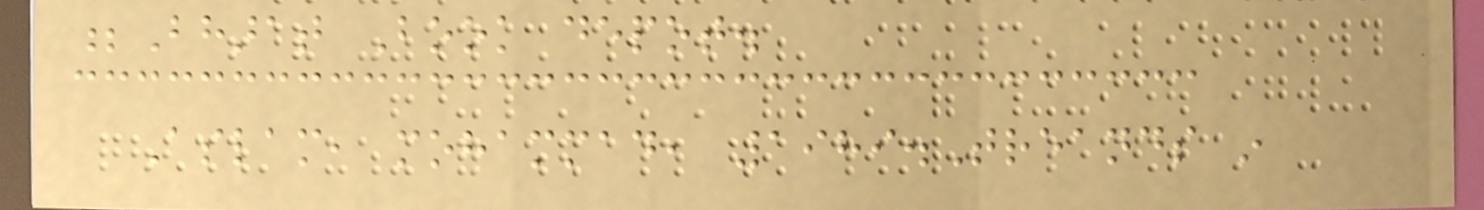;Bharat Book depot.
Aslam, mohammad, 1989.Treands in
